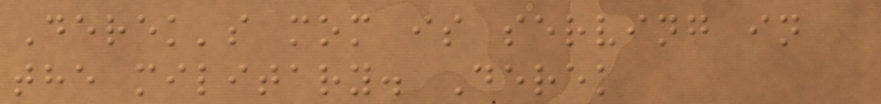Derek's mom is serving in
the military. Derek
